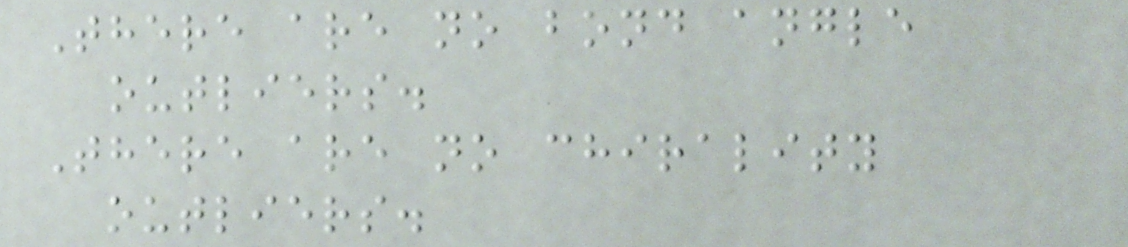There are no bond angle
outliers.
There are no chirality
outliers.
